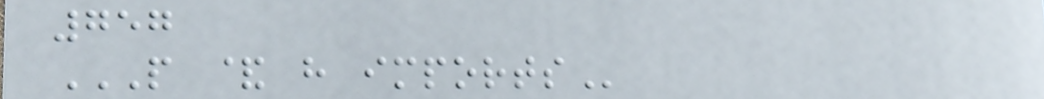757
P & H IMPORTS
